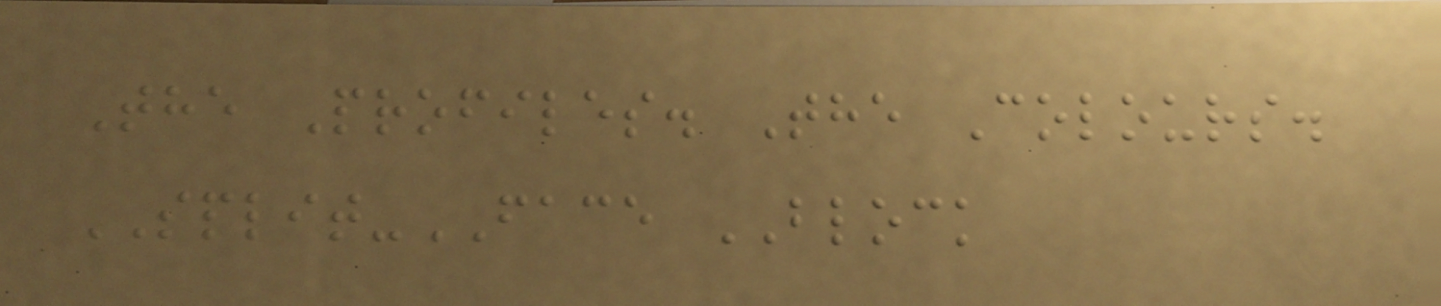The Profiles. The Colours.
SPLIT-FACE BLOCK
